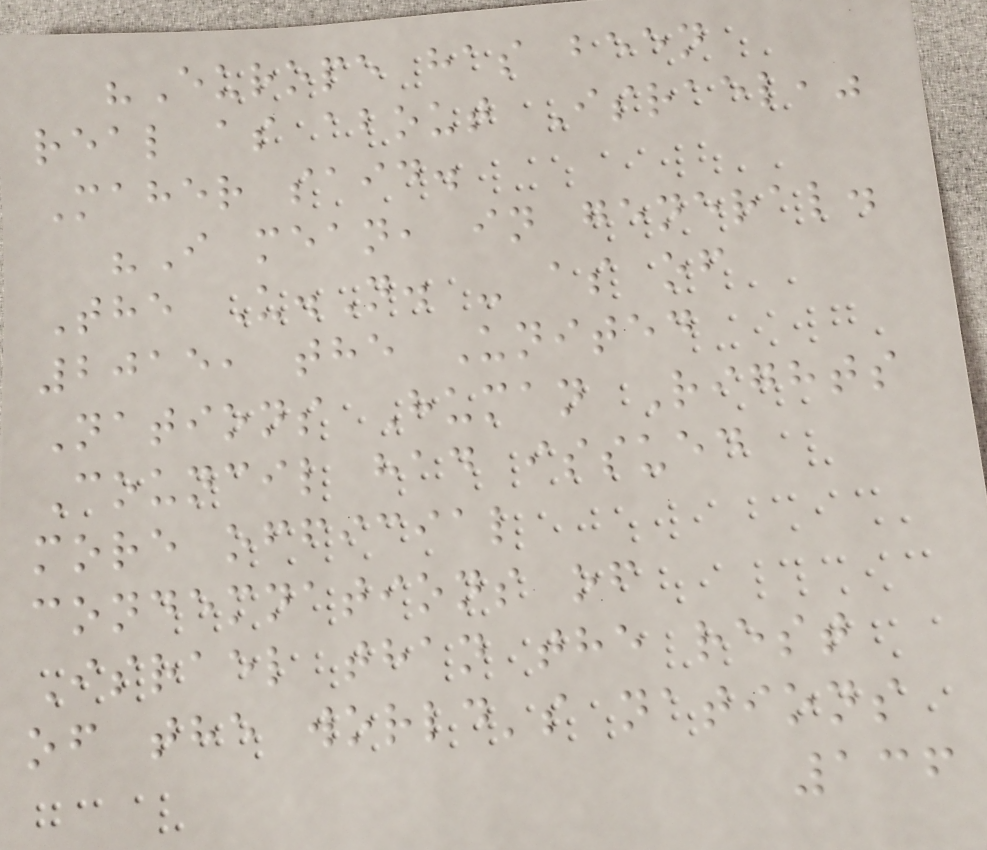"Europe has been
real as about Israel,"
Maher said.
"I mean, in general.
The U.N. - as of
2015, the United
Nations Human Rights
Council had issued
more official
condemnations of
Israel than the rest
of the world's nations
136
